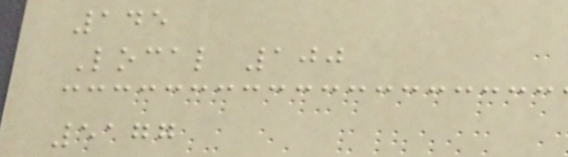145
Local 100
5177
